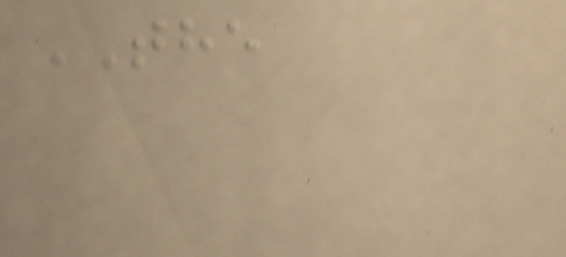THE
